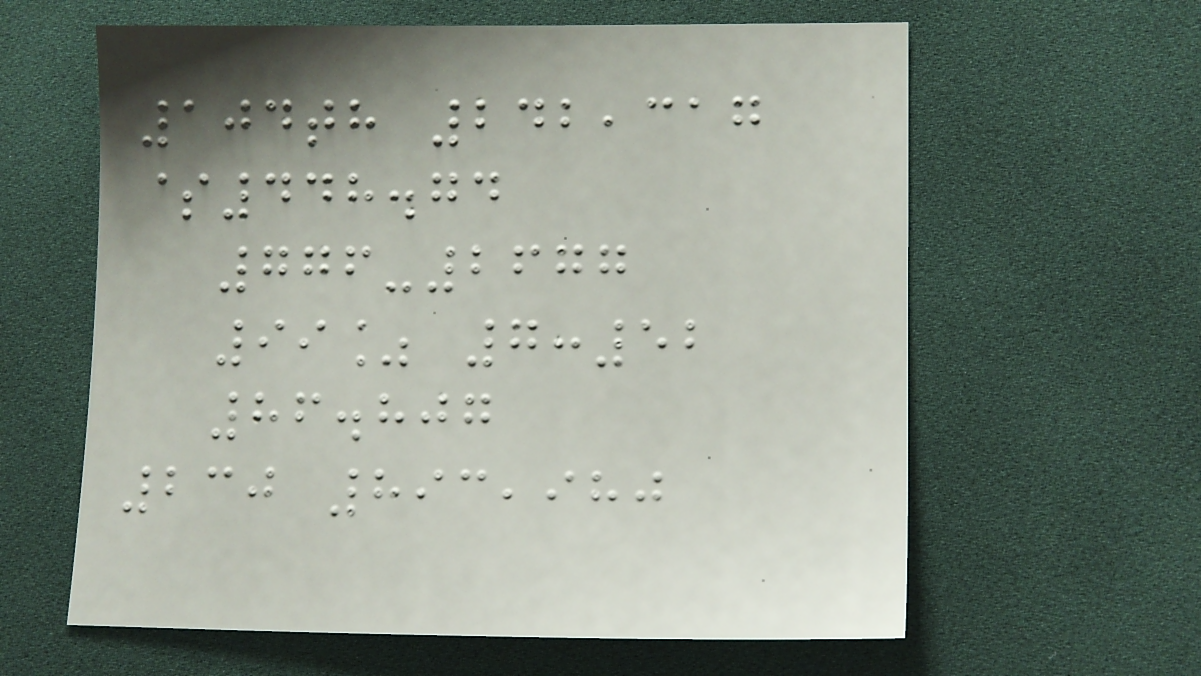104th 242,317
$448.74
776-2677
99% 7:52
86.807
230 893,980
